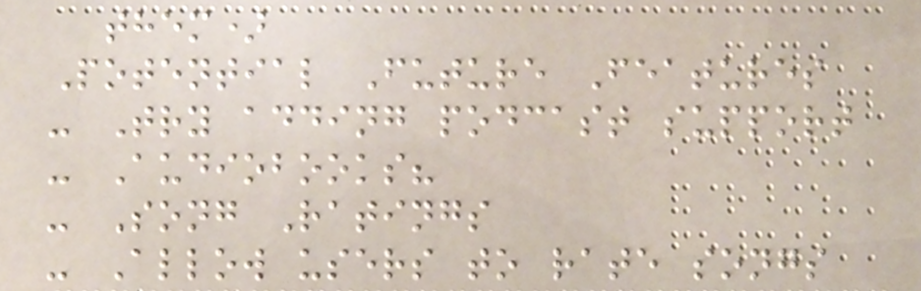them)
Potential Future Features
- Try adding podcast support
- Audiobooks?
- Song Ratings
- Allow users to rate songs
